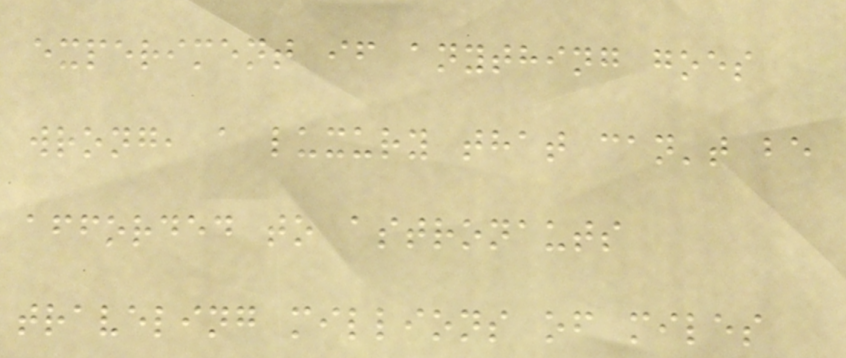experiment if anything goes
wrong, a luxury that can't be
afforded to astronauts
traveling millions of miles
